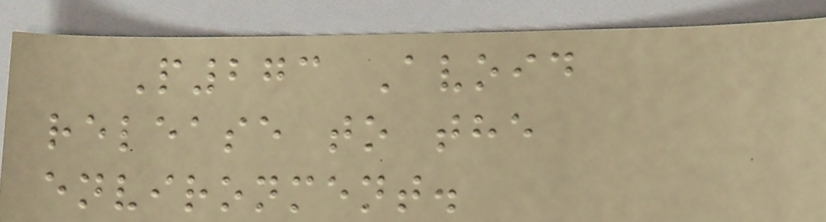P273 Avoid
release to the
environment.
